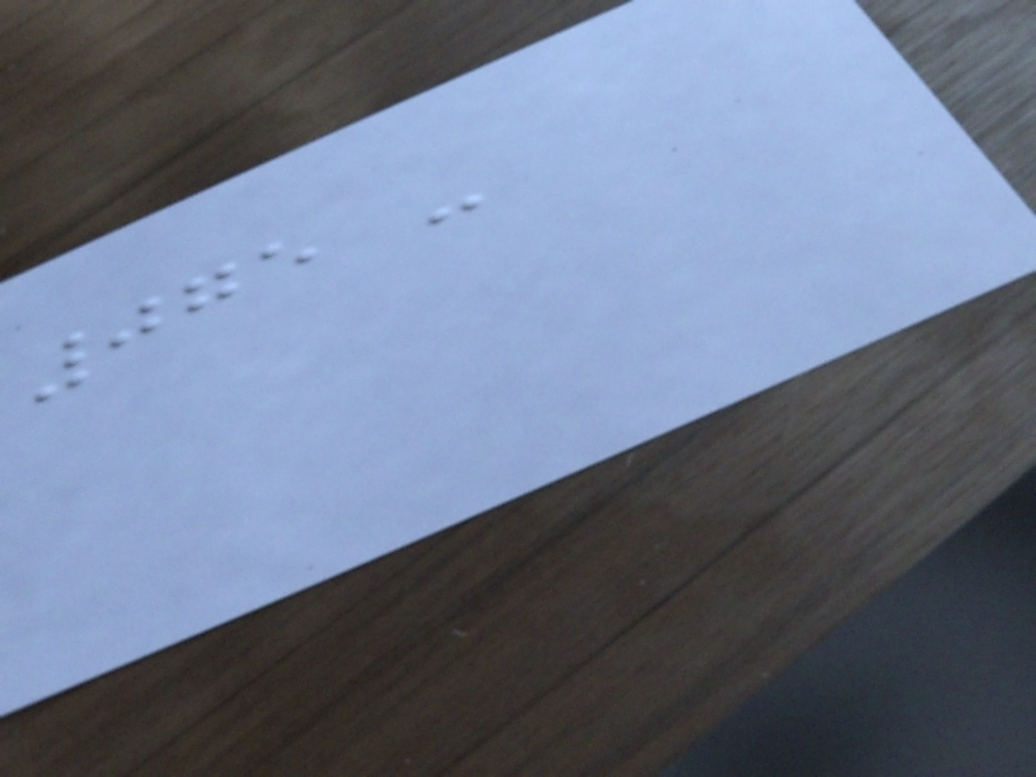075 -
